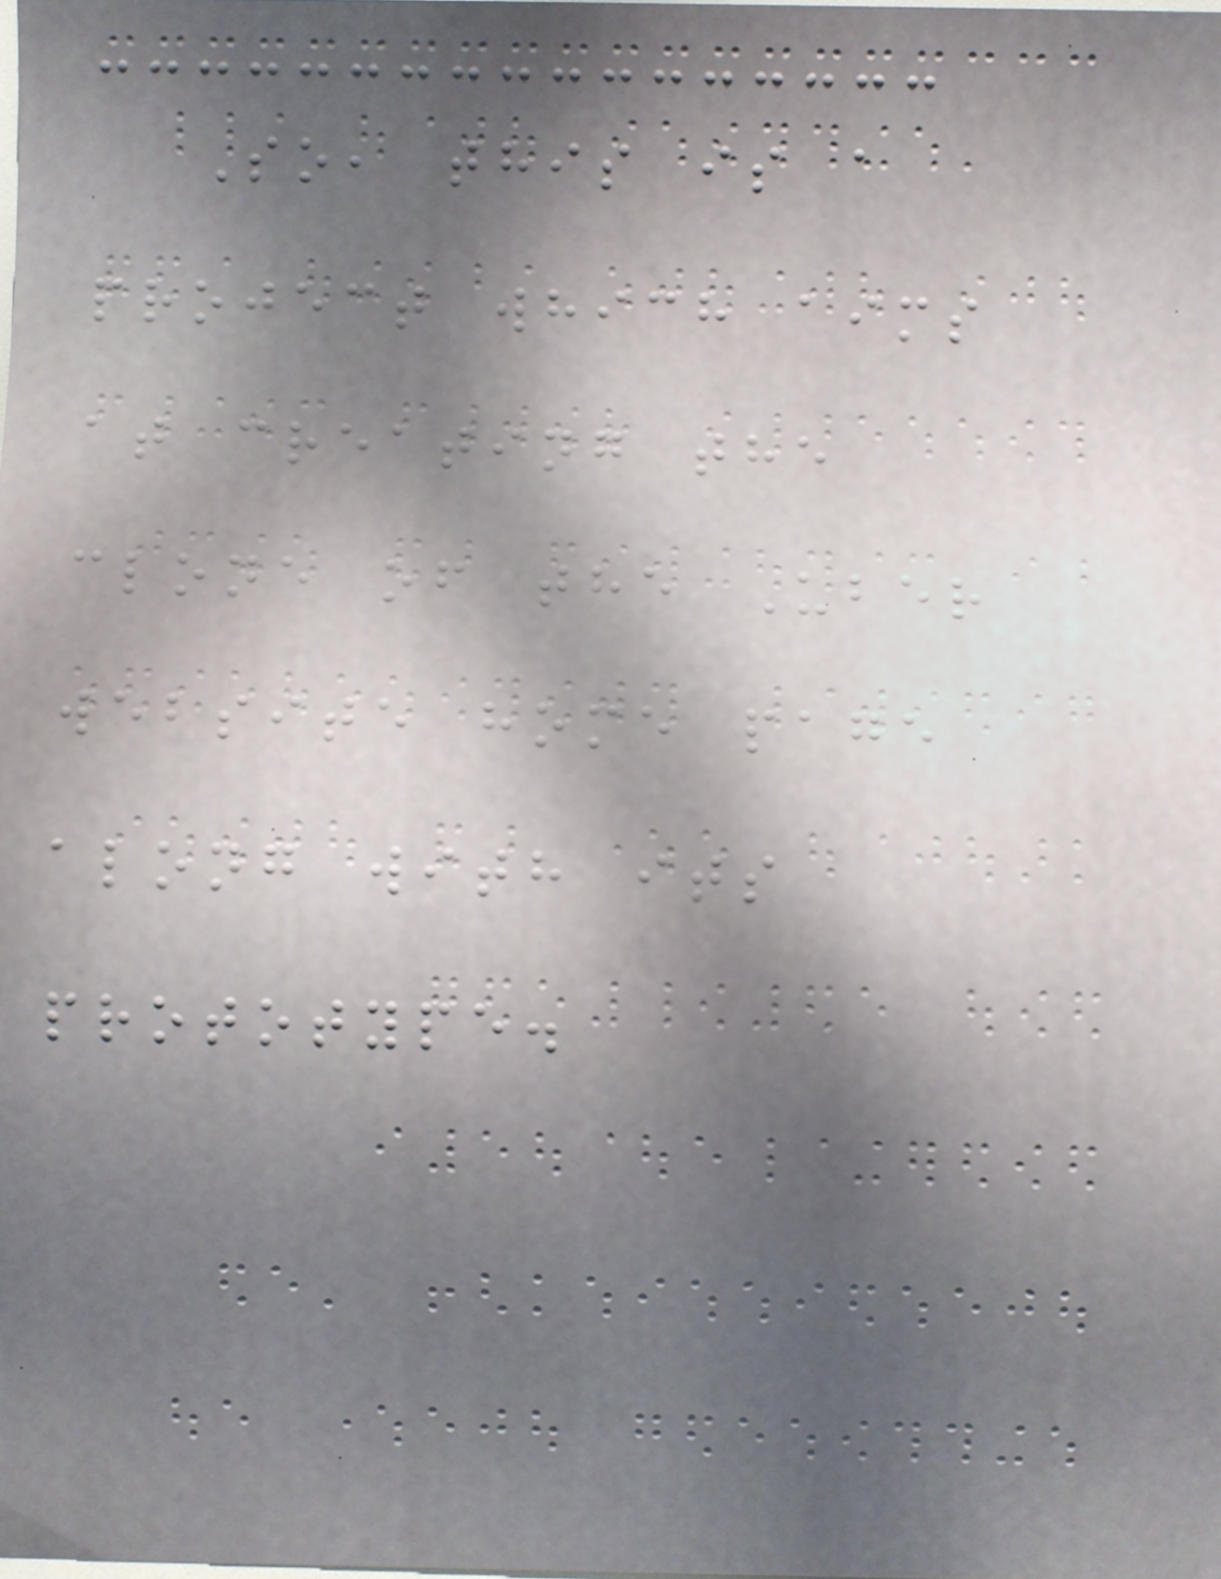So, this is a
project which aims
at creating the
clone of the Uber
website home page
along with its
prototype.
